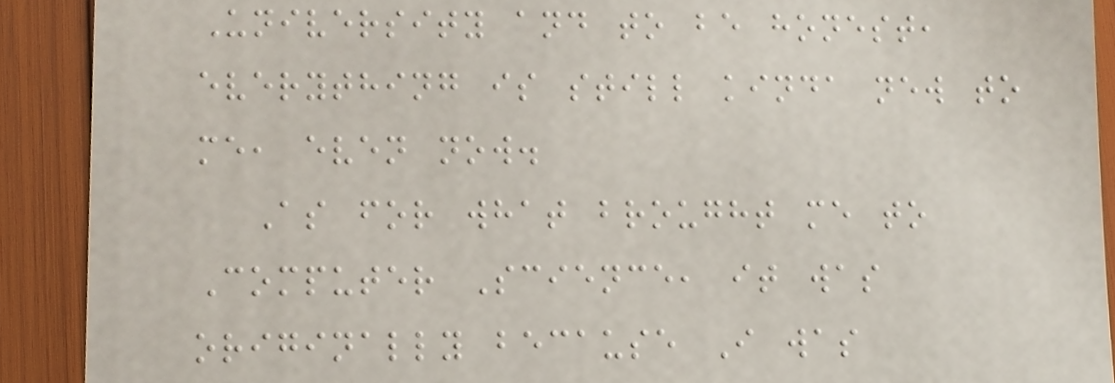University and to be honest,
everything is still kinda new to
me, even now.
As for what brought me to
Computer Science, it was
originally because I was
